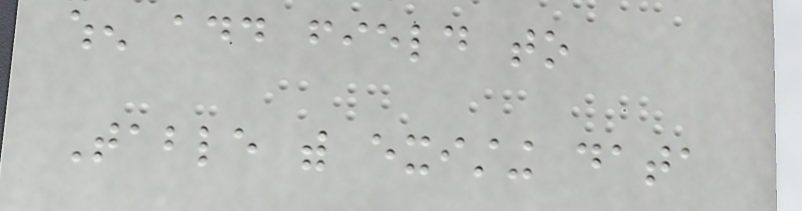when add field to
Table with existing data
